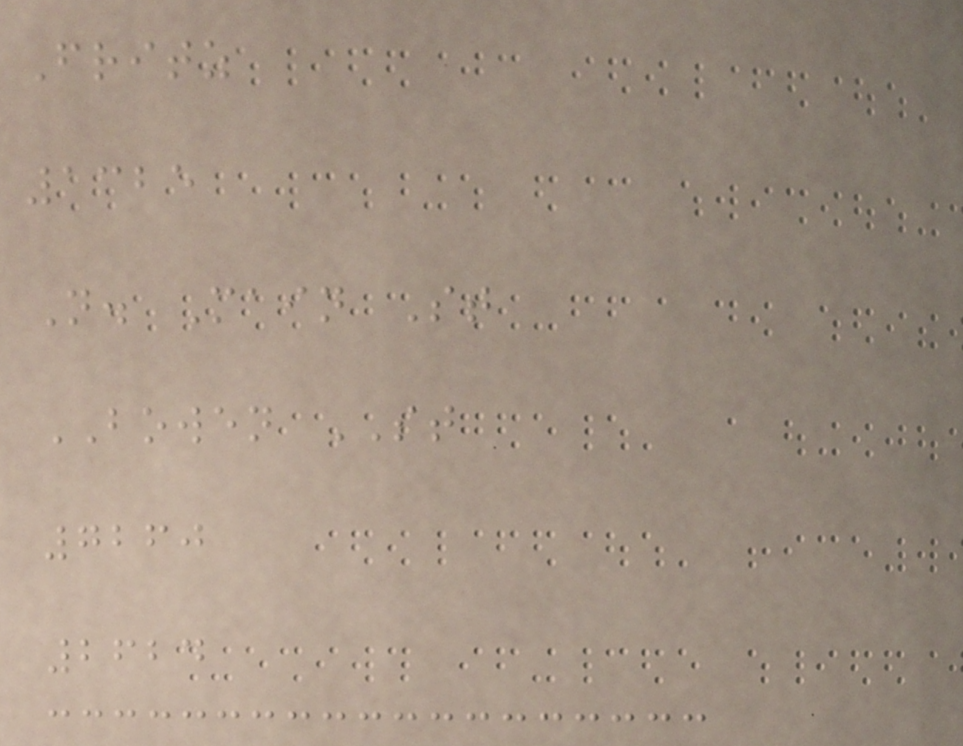Fritz
1325
N. Main St
BOWEN ST
7260
2624
